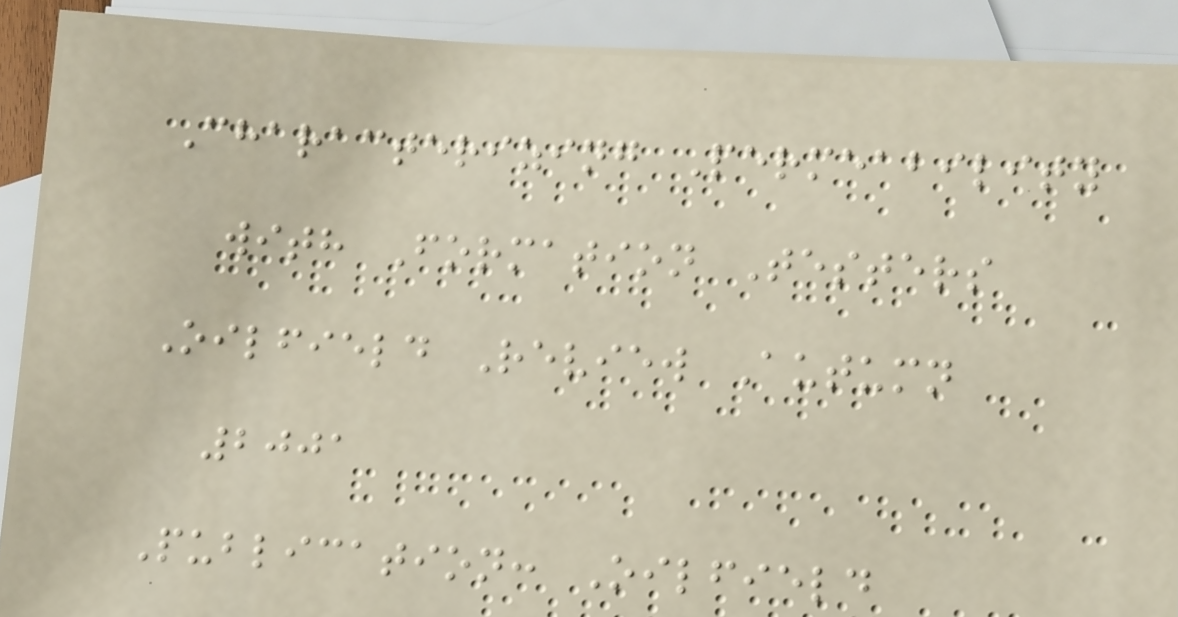Characterizing Permeability
with Formation Testers
Oilfield Review Autumn
2001
Publication: Oilfield
